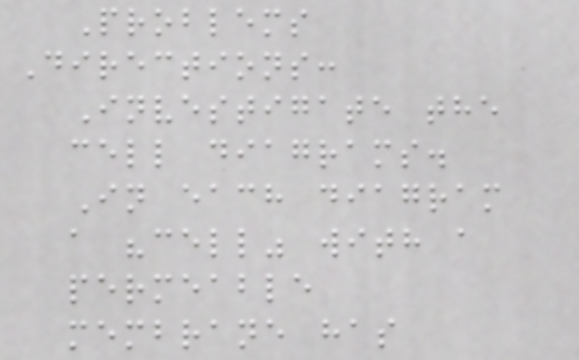Problems
Directions:
Investigate the
cell diagrams.
In each diagram
a "cell" with a
permeable
membrane has
